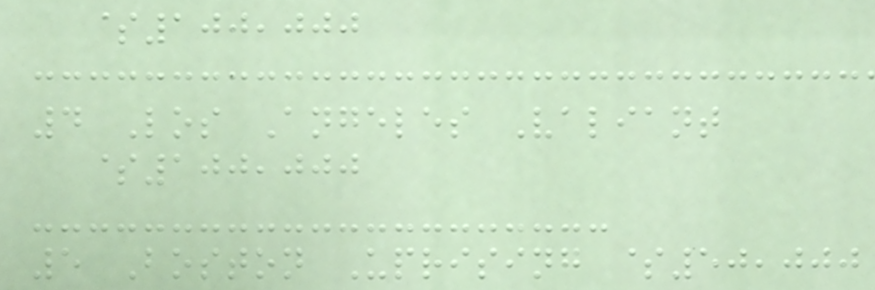$100,000
4 Los Angeles Valiant
$100,000
5 Boston Uprising $50,000
